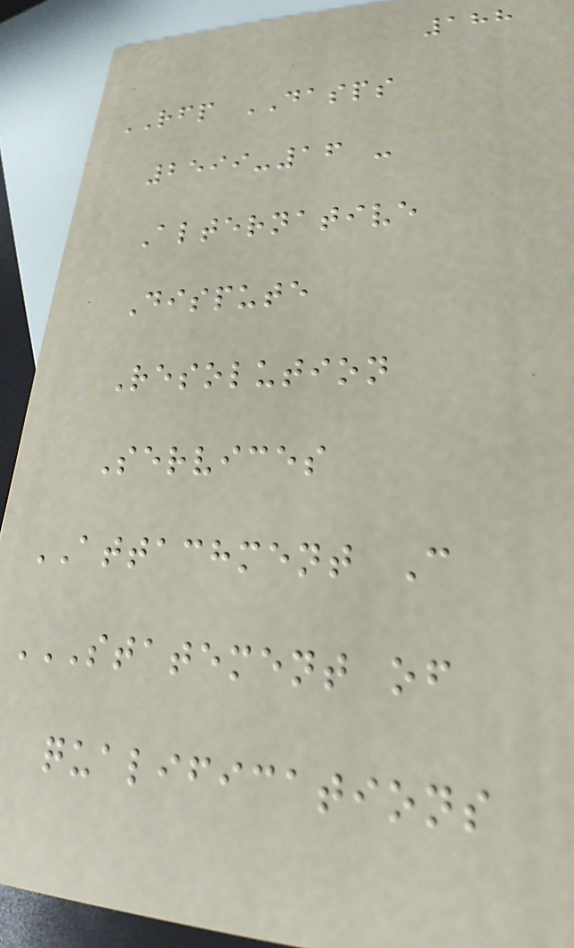188
RFP DASPS
2599-16 -
Alternative
Dispute
Resolution
Services
ATTACHMENT C
STATEMENT OF
QUALIFICATIONS
